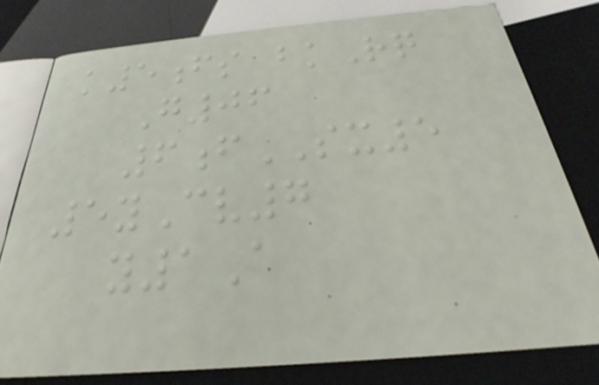k5fs bkRq
G06
6fSX5
5yCv7
y1A
